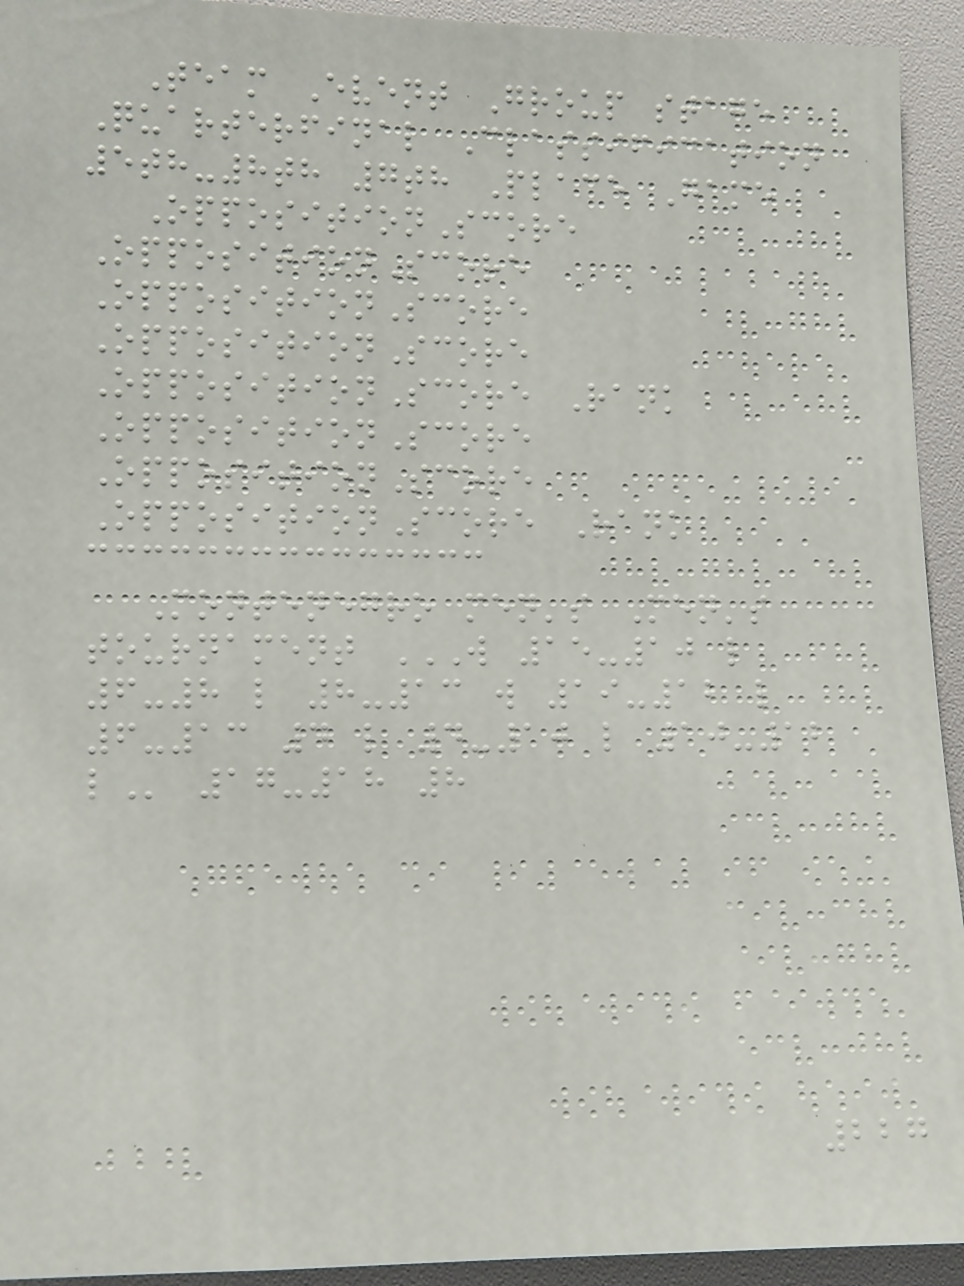Team Event Group stage
Quarterfinal Classification
5th-8th 7th Place Game
OppositionScore
OppositionScore
OppositionScore
OppositionScore
OppositionScore Rank
OppositionScore
OppositionScore
OppositionScore Rank
Montenegro men's Men's
tournament W 15-10 L
6-8 L 8-13 W 19-12 L
6-13 4 L 4-10 L 10-12
L 17-18 8
227
